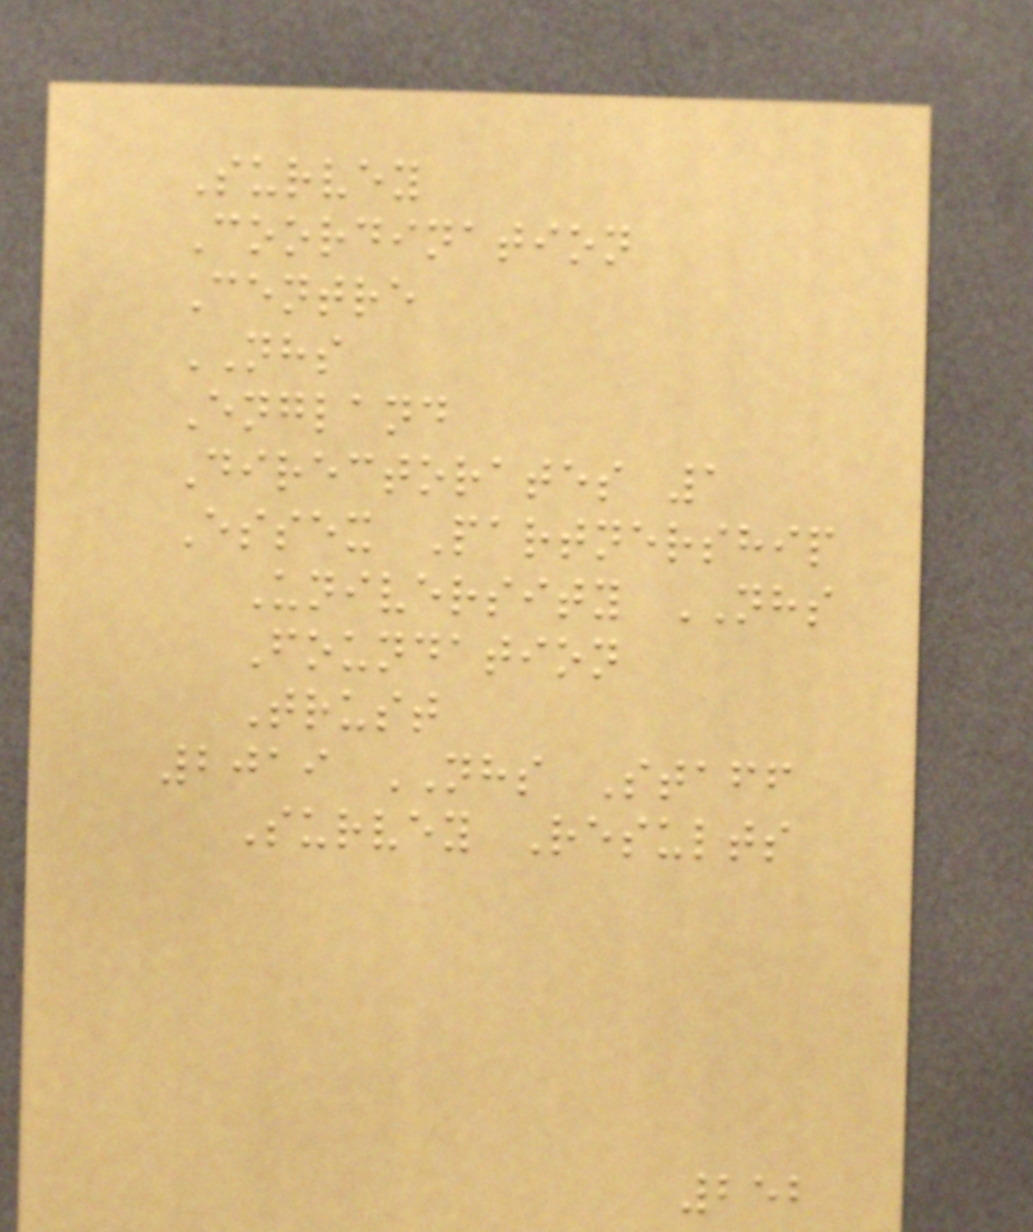Survey
Coordination
Centre
NHS
England
Directorates 1
Essex Partnership
University NHS
Foundation
Trust
2019 NHS Staff
Survey Results
252
